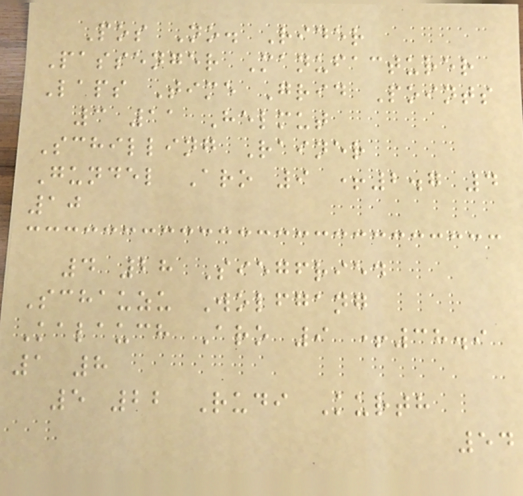Pos No. Rider
Passenger Manufacturer
Laps Time Grid Points
3 11 Helmut
Schilling Rainer
Gundel Aro 9 +2.7 4
10
4 28 Siegfried
Schauzu Wolfgang
Kalauch Aro 9 +38.9
1 8
5 22 Rudi Kurth
54
